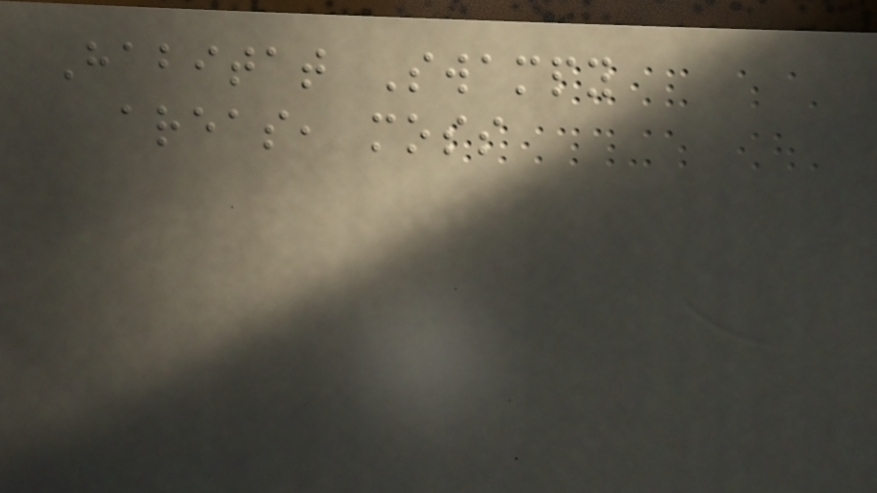Habitat Swampy
areas, moss
